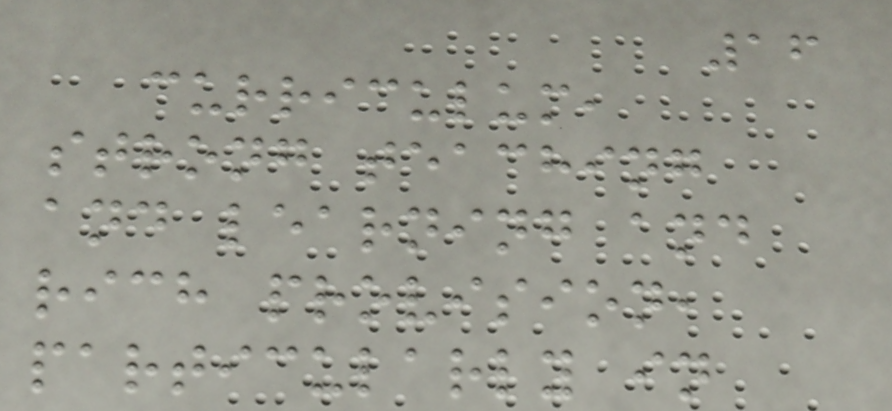16
curriculum,
strong teaching
and learning and
rich provision,
particularly in
